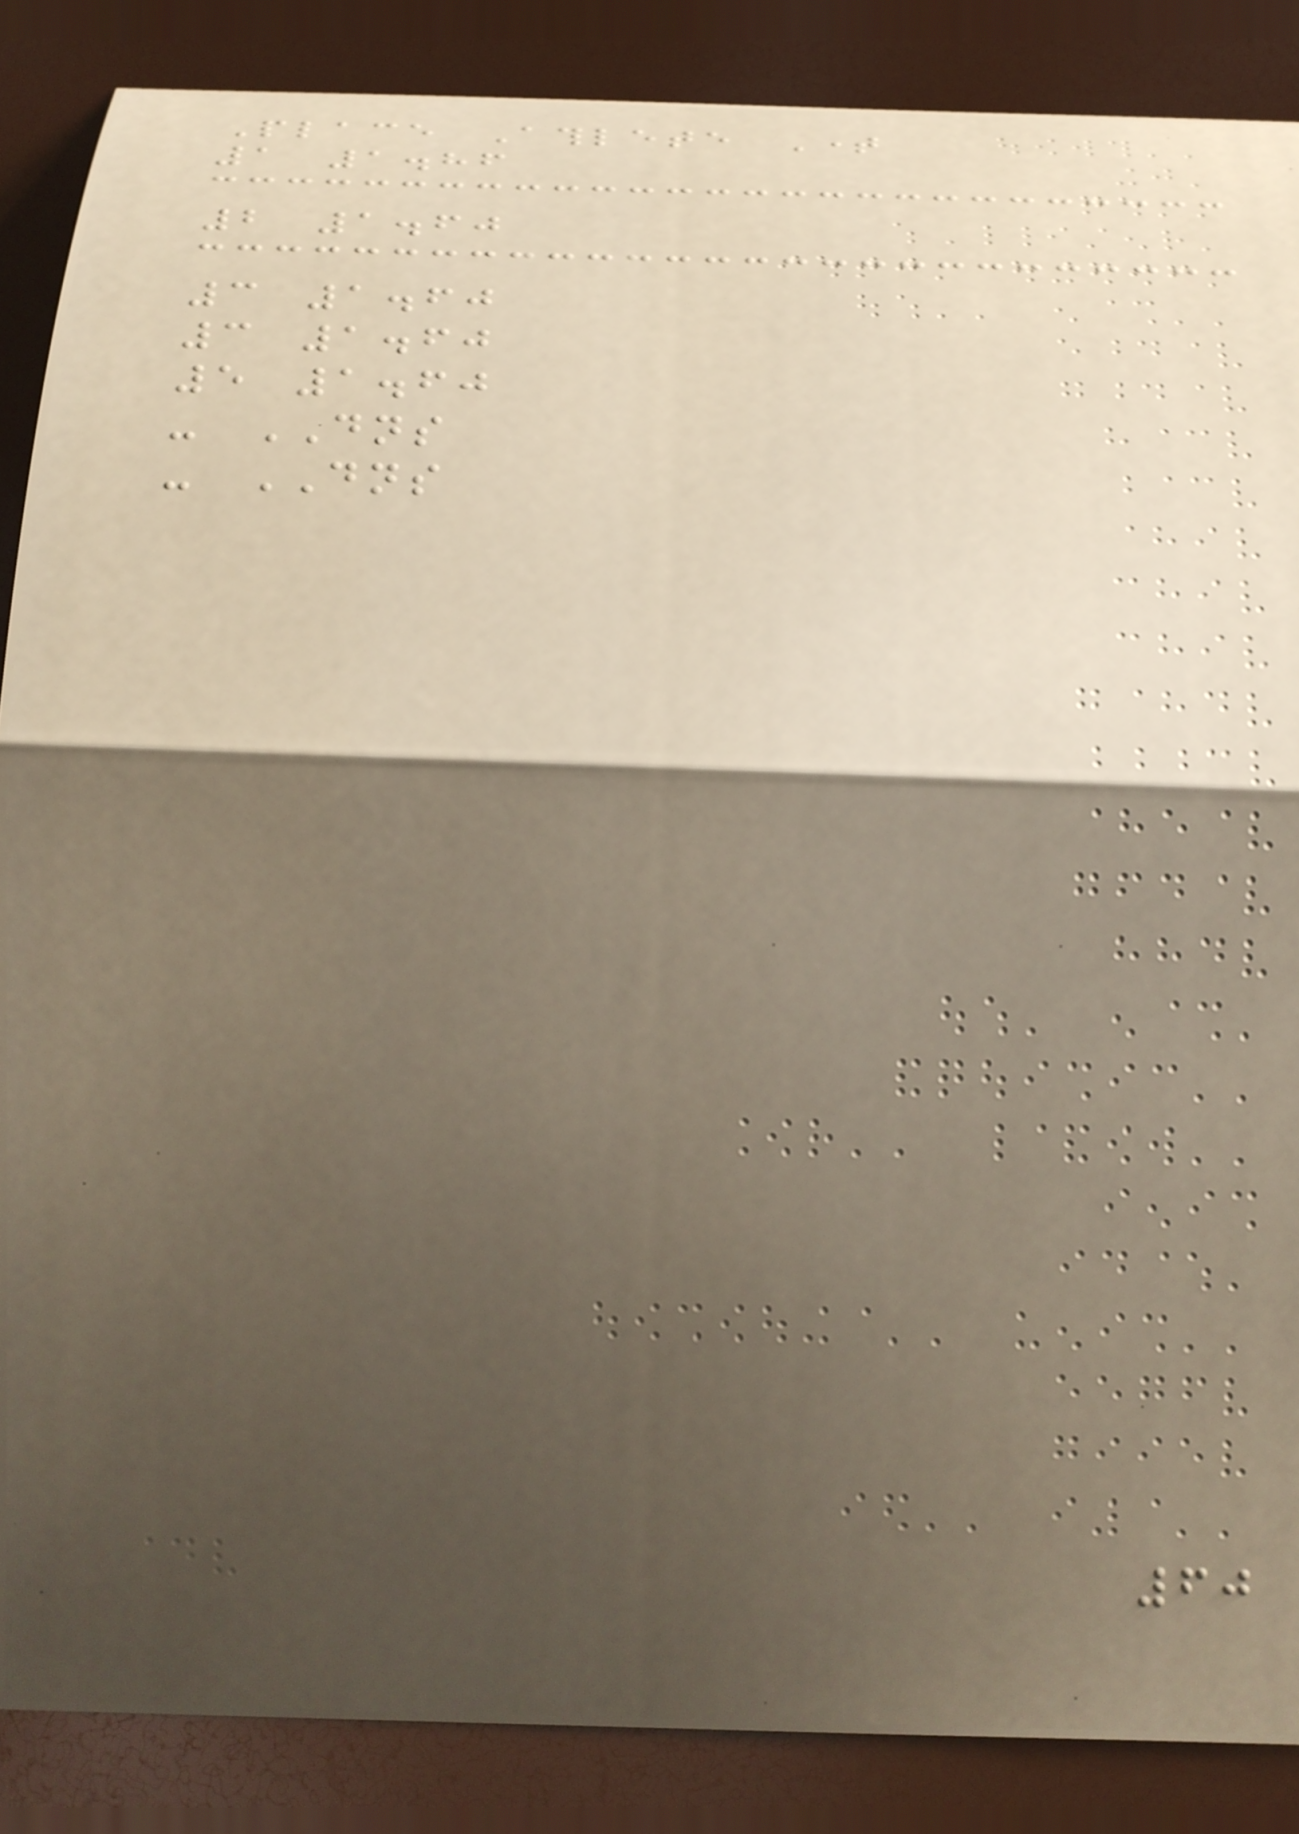Place Athlete Time
1 1.86
2 1.60
3 1.60
3 1.60
5 1.60
- DNS
- DNS
60
